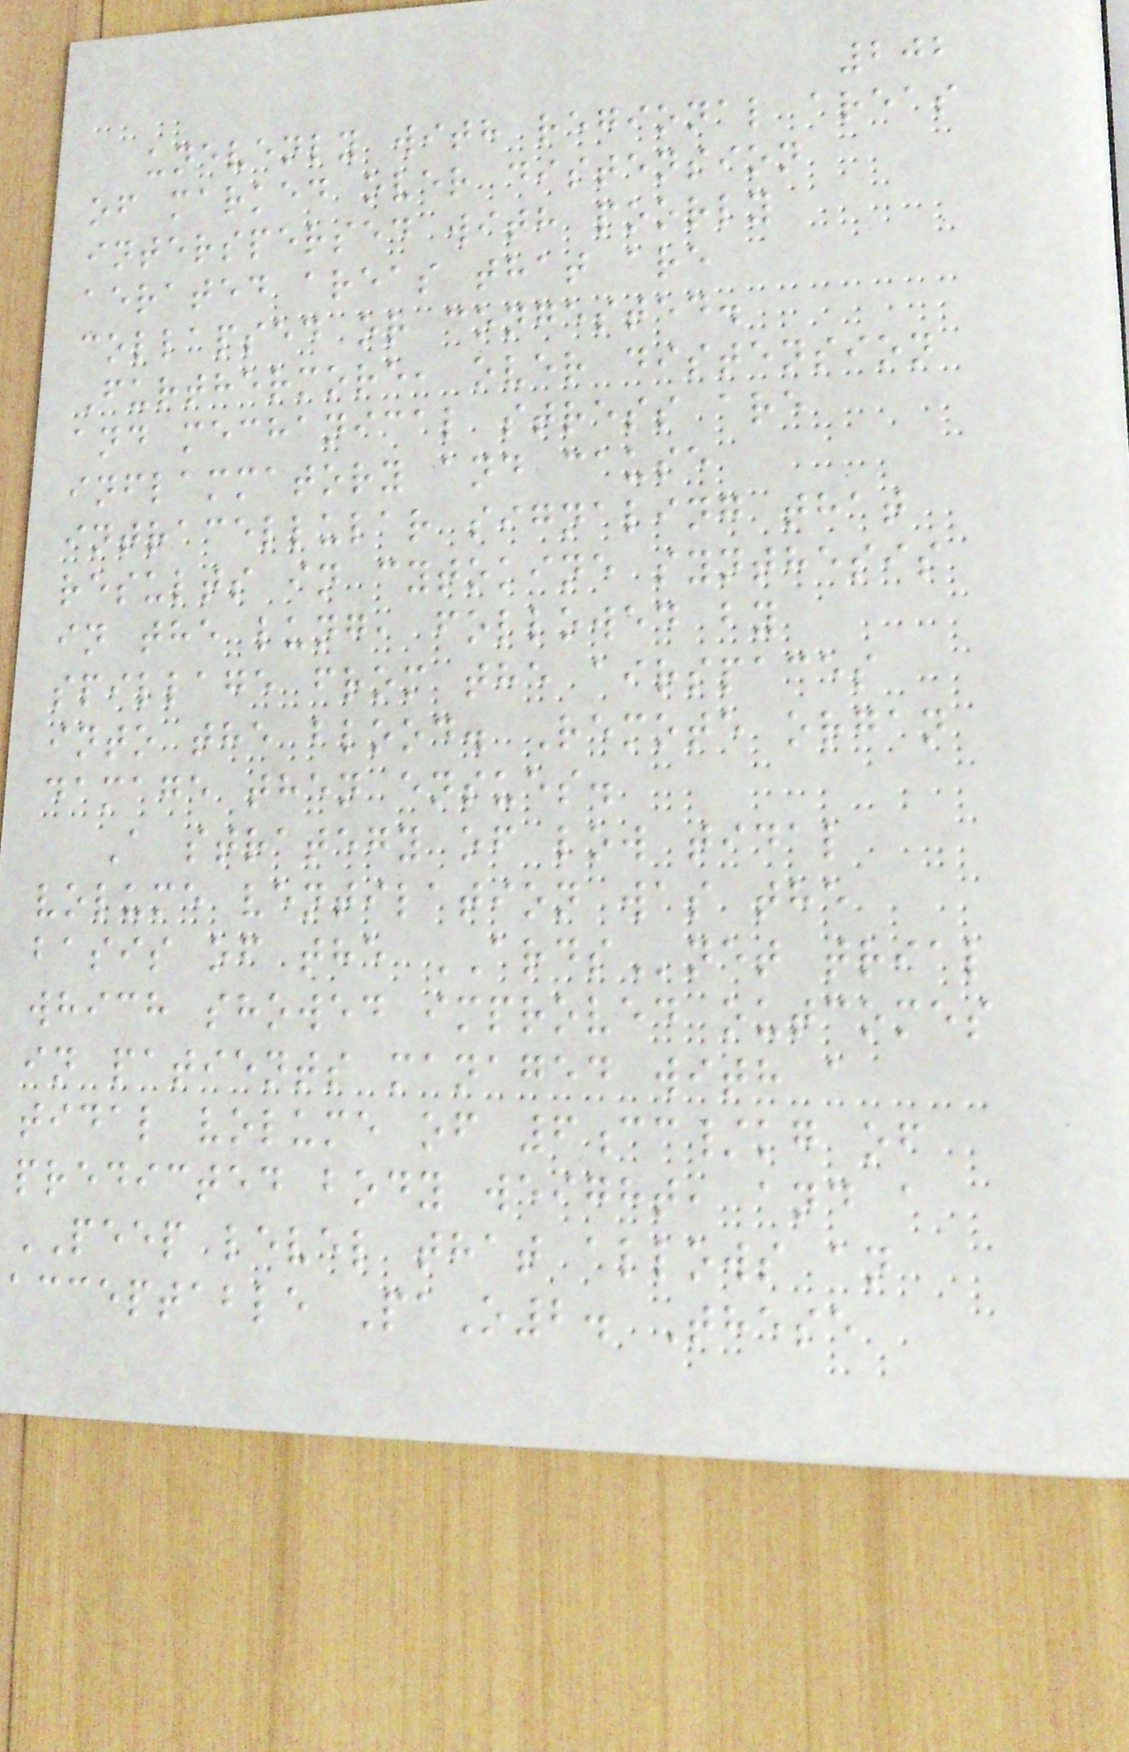202
unevenly with regional areas
of marked over distension
interspersed with poorly
aerated areas that are
collapsed or congested.
Furthermore, over distension
and mechanical stress are
inflammatory and cause
intracellular signaling that
results in cytokine synthesis
in the lung, followed by
spillage from the airspaces
into the blood. Remote organ
damage then ensues.
A strategy of low tidal
volume ventilation was the
basis of the ARDSnet trial
which showed improved outcomes
in patients managed with a
tidal volume of 6cc/kg of
predicted body weight, and a
PEEP level that allows an
acceptable PaO2. These
